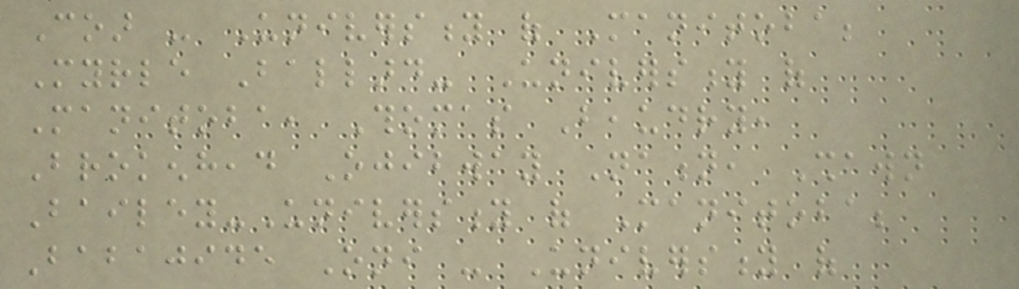Coar - University of Manitoba;
Myrle Ballard- University of
Manitoba, Thomas Beaudry,
Brokenhead Ojibway Nation, Shawn
Bailey-University of Manitoba;
Babajide Oni - University of
